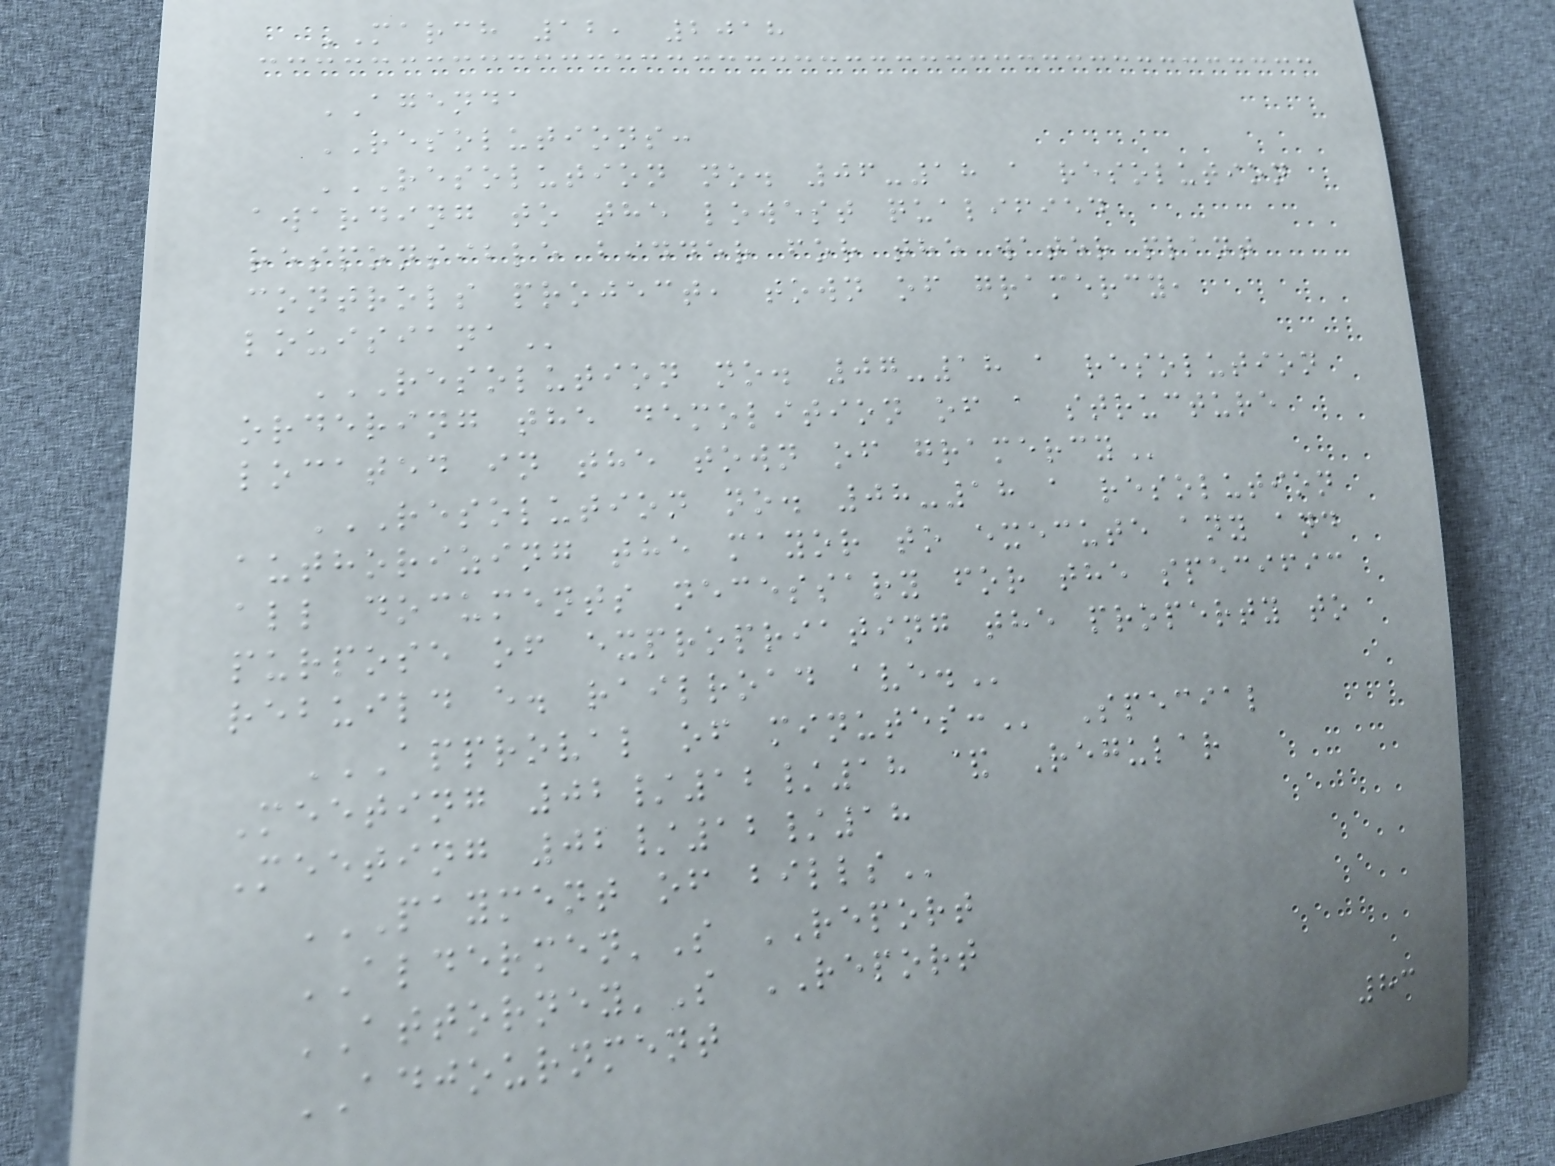MARCH 12, 2018
AGENDA
RESOLUTIONS:
RESOLUTION NO. 06-18 A RESOLUTION
AWARDING TO THE LOWEST QUALIFIED
RESPONSIBLE BIDDER FOR THE WATER PLANT
CONTROLS PROJECT, TOWN OF GRAMERCY,
LOUISIANA
RESOLUTION NO. 07-18 A RESOLUTION
ORDERING THE DEMOLITION OF A STRUCTURE
LOCATED IN THE TOWN OF GRAMERCY
RESOLUTION NO. 08-18 A RESOLUTION
AUTHORIZING THE MAYOR TO EXECUTE ANY AND
ALL DOCUMENTS NECESSARY FOR THE SPECIFIC
PURPOSE OF EXPROPRIATING THE PROPERTY TO
REBUILD E. RAILROAD AVE.
APPROVAL OF MINUTES: Special
Meeting 02/12/18 & Regular
Meeting 02/12/18
PAYMENT OF BILLS
ALDERMEN'S REPORT
ATTORNEY'S REPORT
ADJOURNMENT
83
